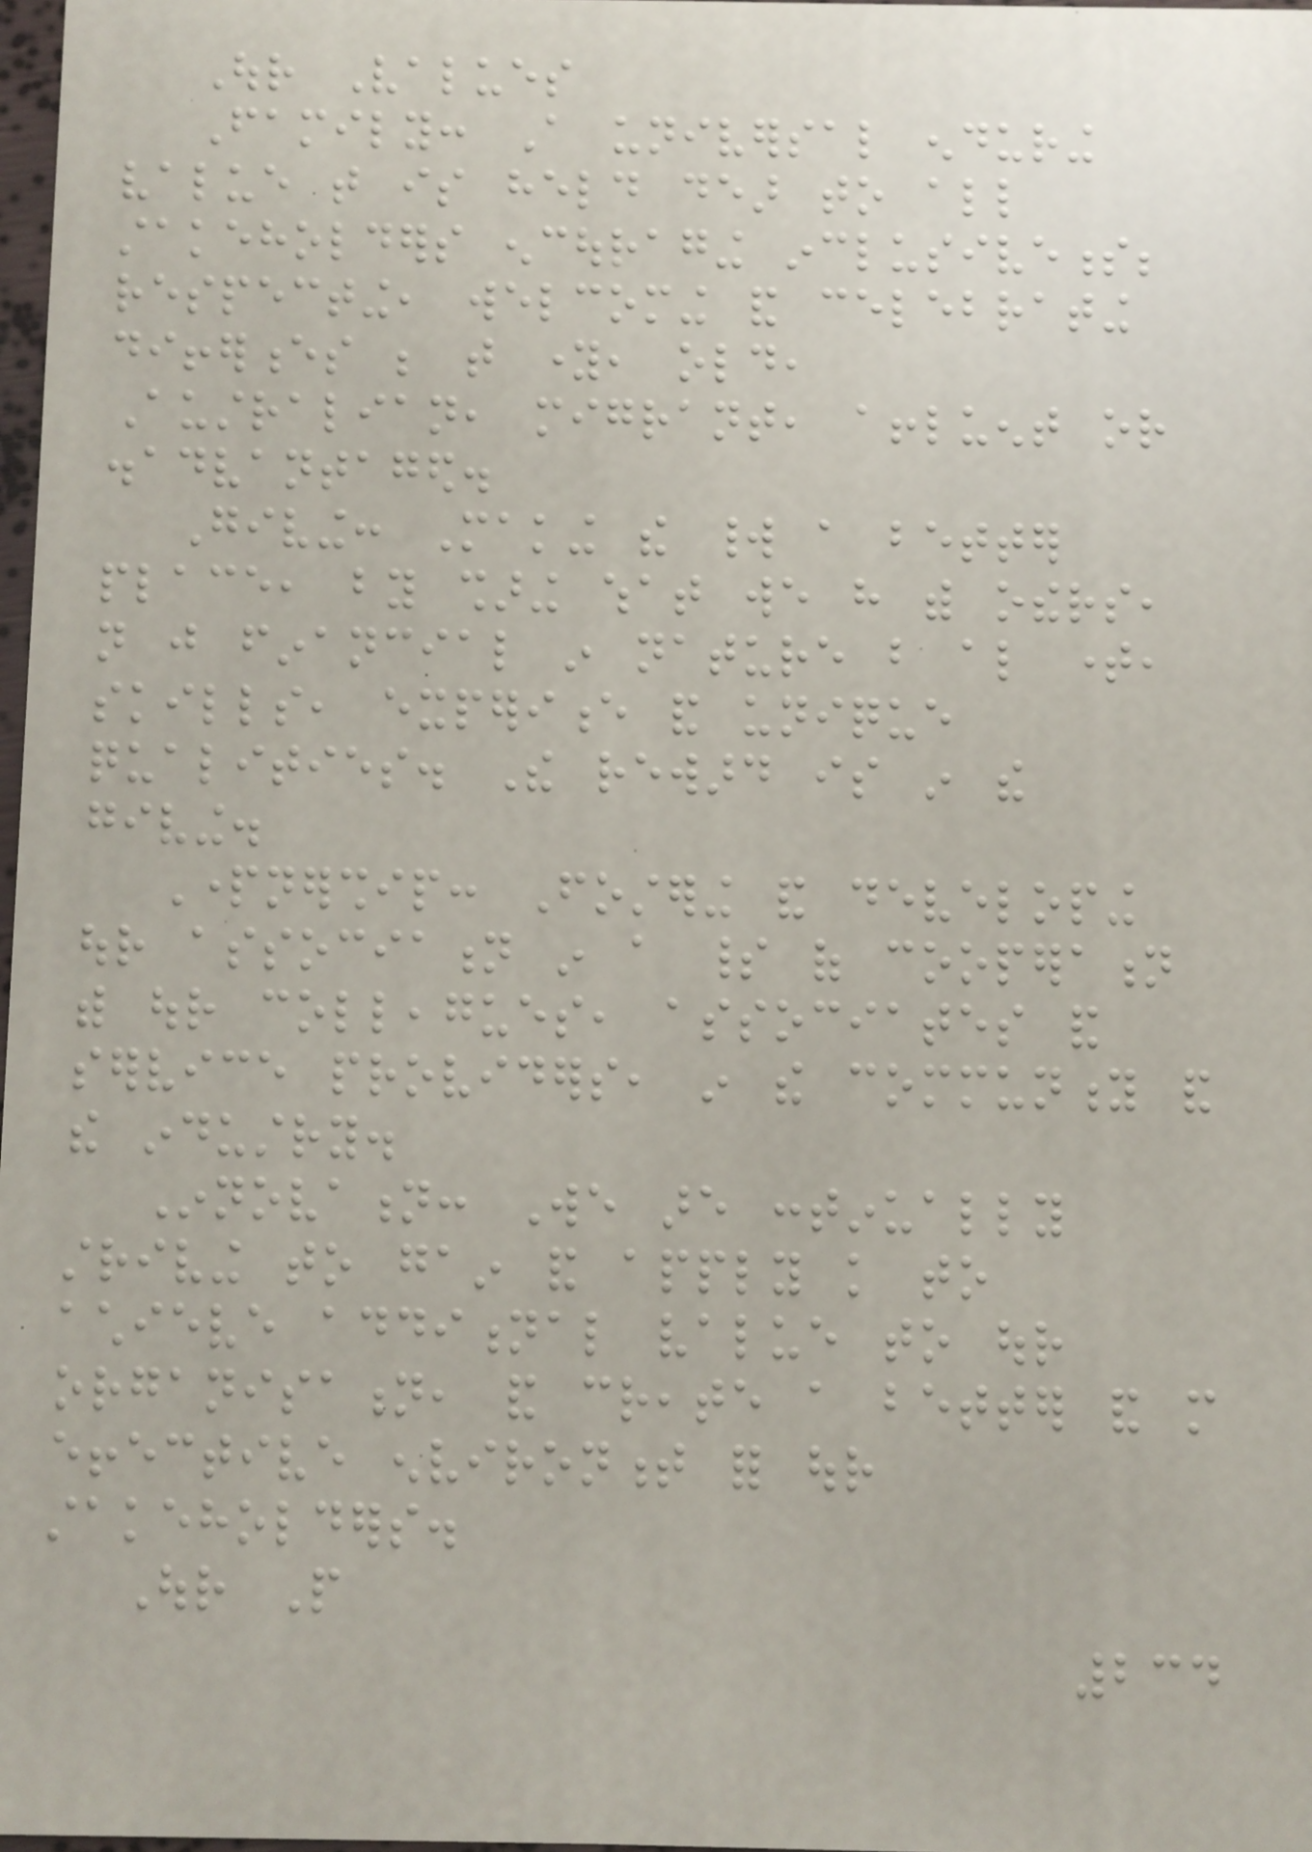Our Values
Family: A universal enduring
value that is held dear to all
stakeholders encouraging inclusiveness;
respecting, welcoming and celebrating
differences be that young, old,
Australian, migrant, affluent or
disadvantaged.
Giving: Making the world a better
place, by sharing what we have with others,
not just financial in nature but also time,
skills, experience and unique
qualities. The reward is in the
giving.
Partnership: Fostering and developing
our association in a spirit of cooperation
with our colleagues, associates and
service providers, in the community and
the industry.
Innovation: We are continually
striving to gain and apply knowledge to
achieve additional value to our
organisation, and create a better and more
effective environment for our
stakeholders.
Our People
234
